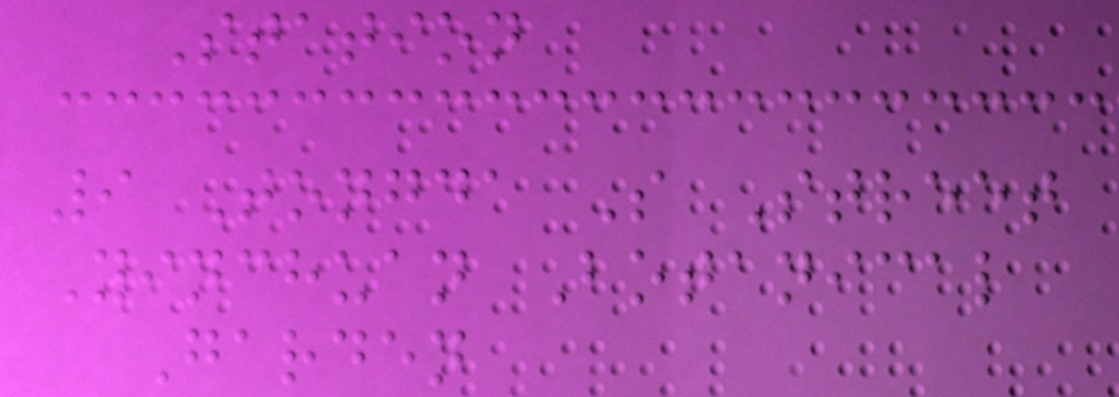Station
9 Tongda S Street
Yinchuan Botanical
Garden
